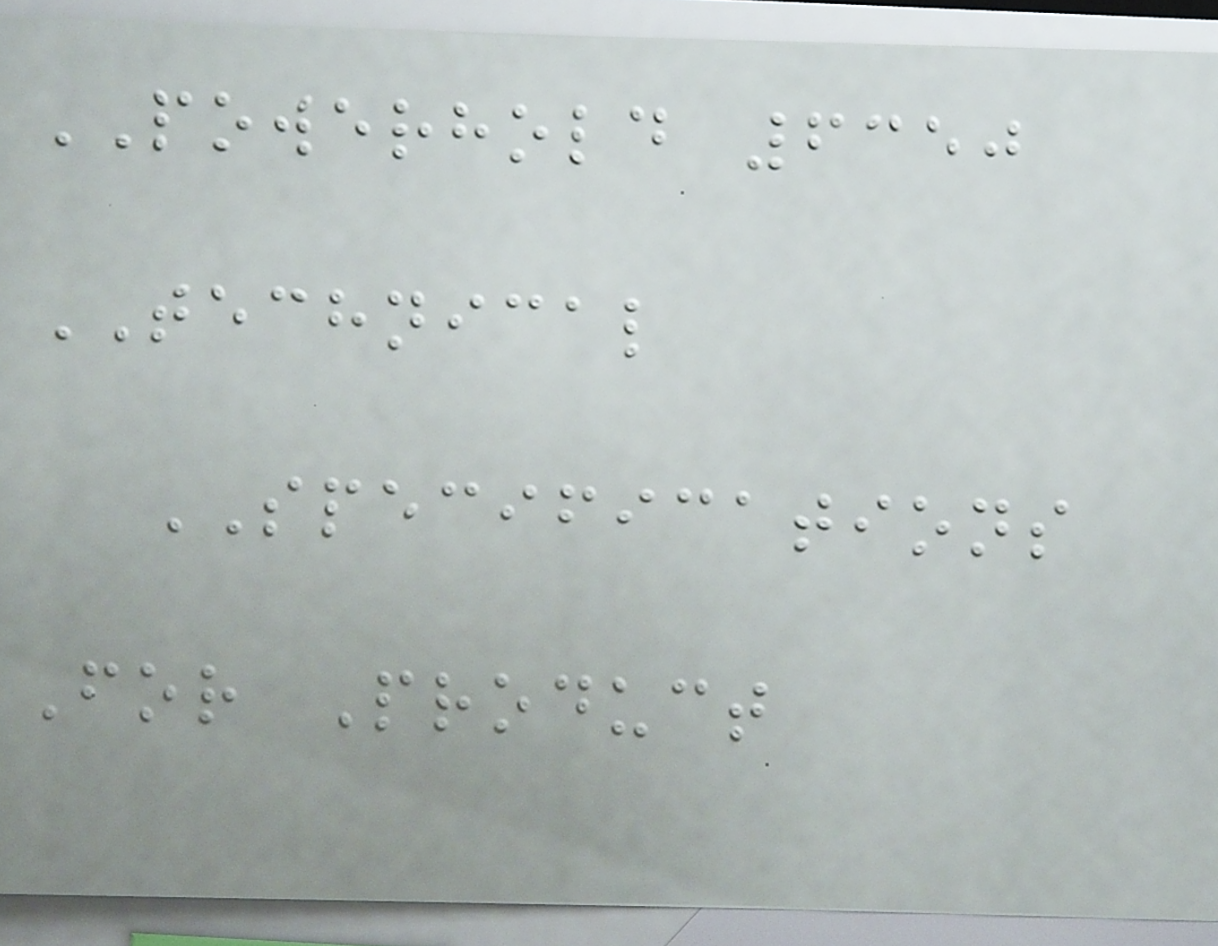POWERHOLD 6350
TECHNICAL
SPECIFICATIONS
For Product
